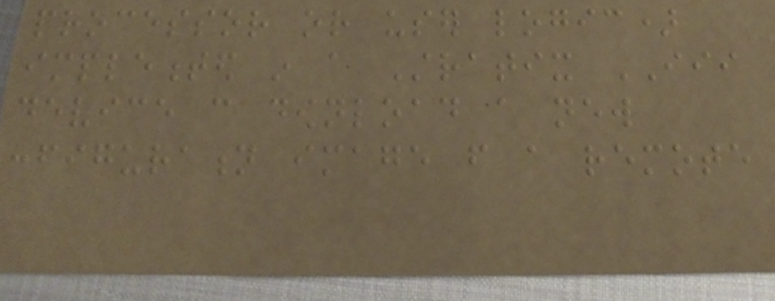processor or user logic)
implemented in a Stratix III
device can download a new
configuration image from a remote
